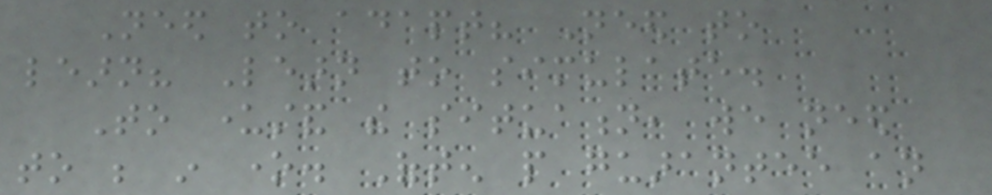Need to adapt? Need to
learn? Learn to simulate.
To understand the situation, we need
to be in one. Often people guarantee an
